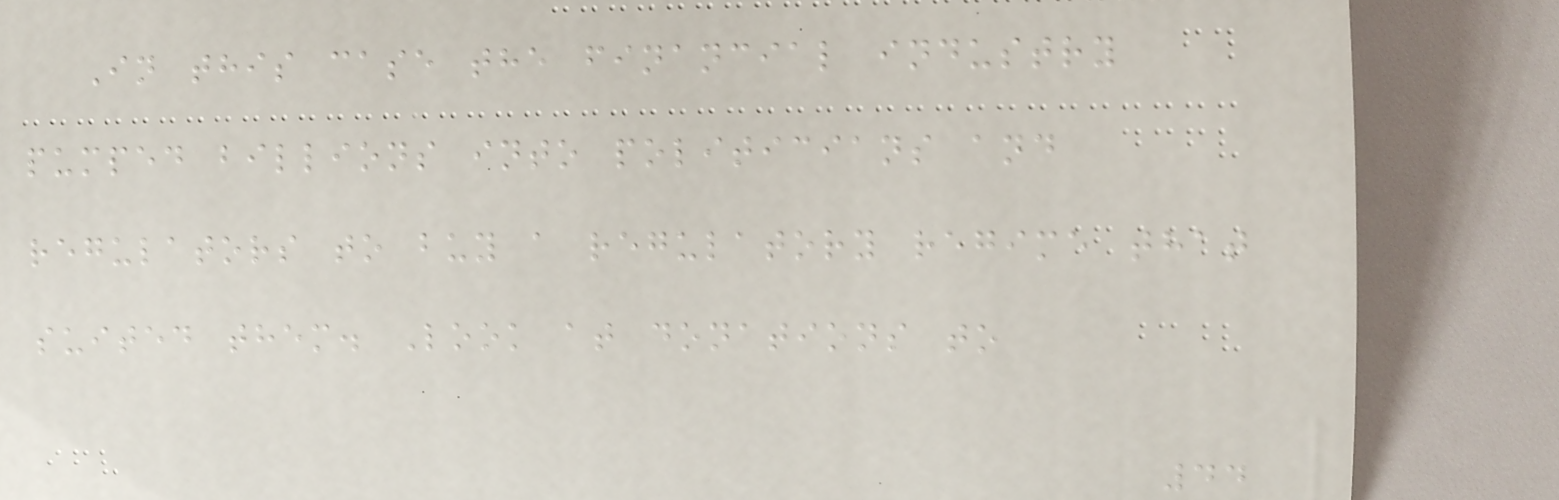In this case the financial industry
pumped billions into politicians and
regulators to buy a regulatory regime that
suited them. Look at donations to
44
